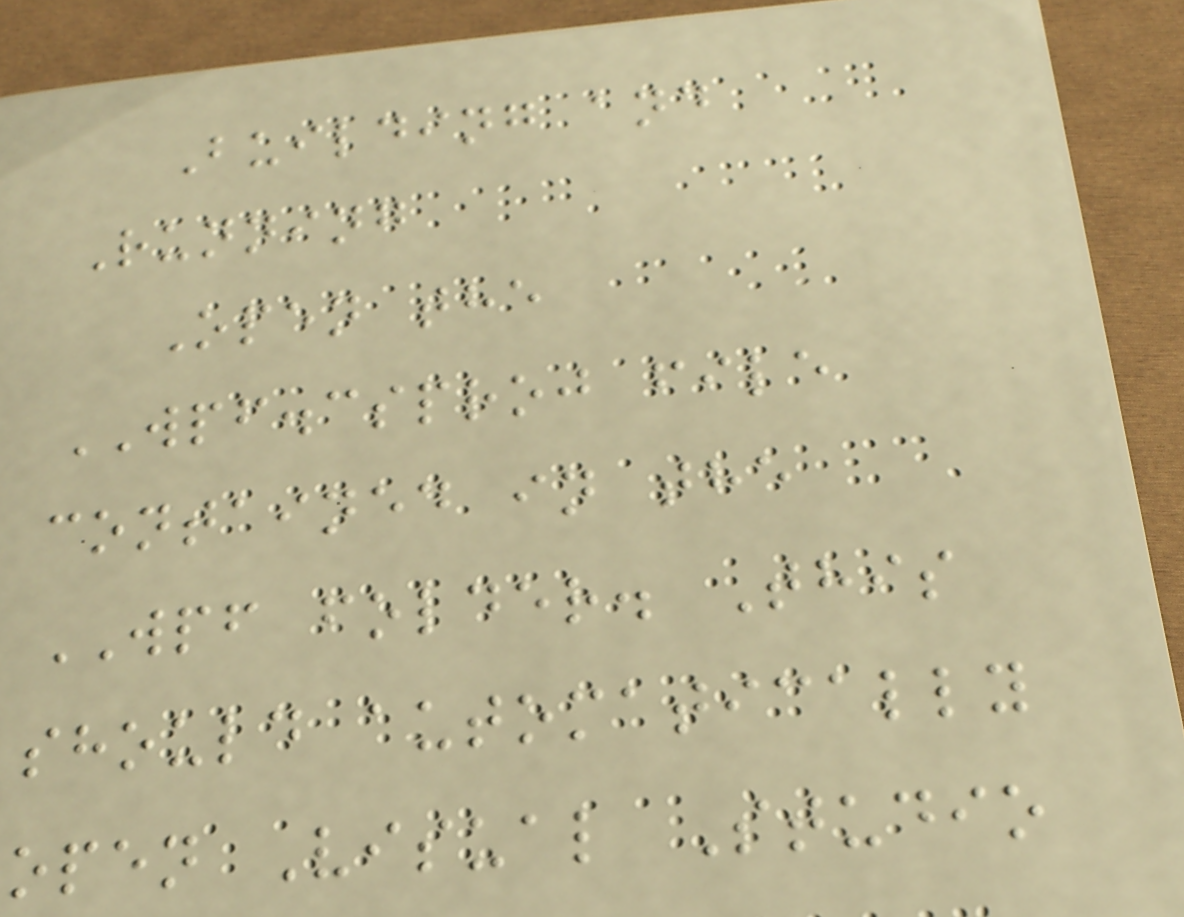Building and
Running
Open the
WPF.csproj file
contained in the
WPF folder. This
should automatically
open Visual Studio
